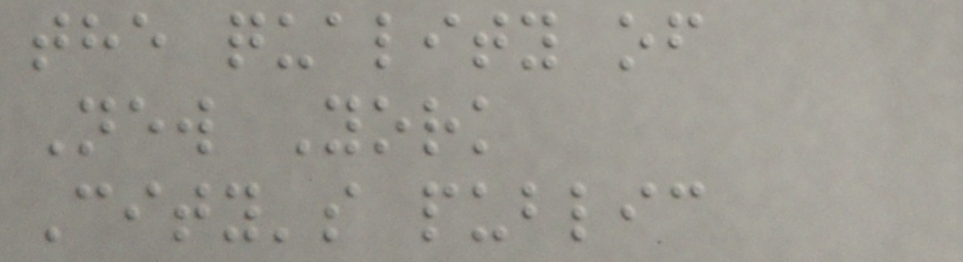the quality of
New York
City's public
